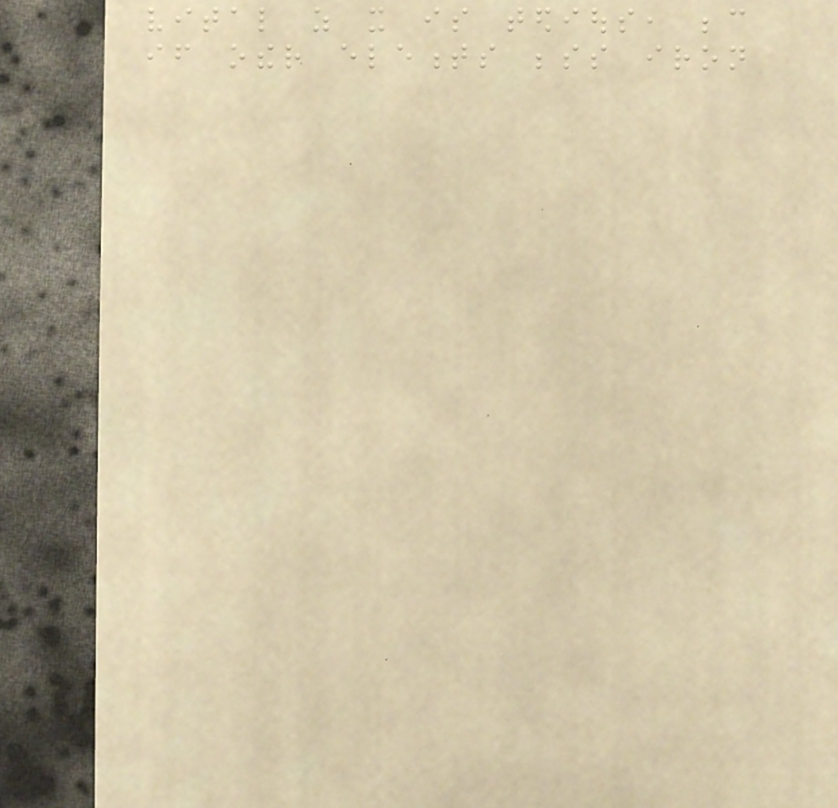vital as it is tedious, because
if other elements besides iron
